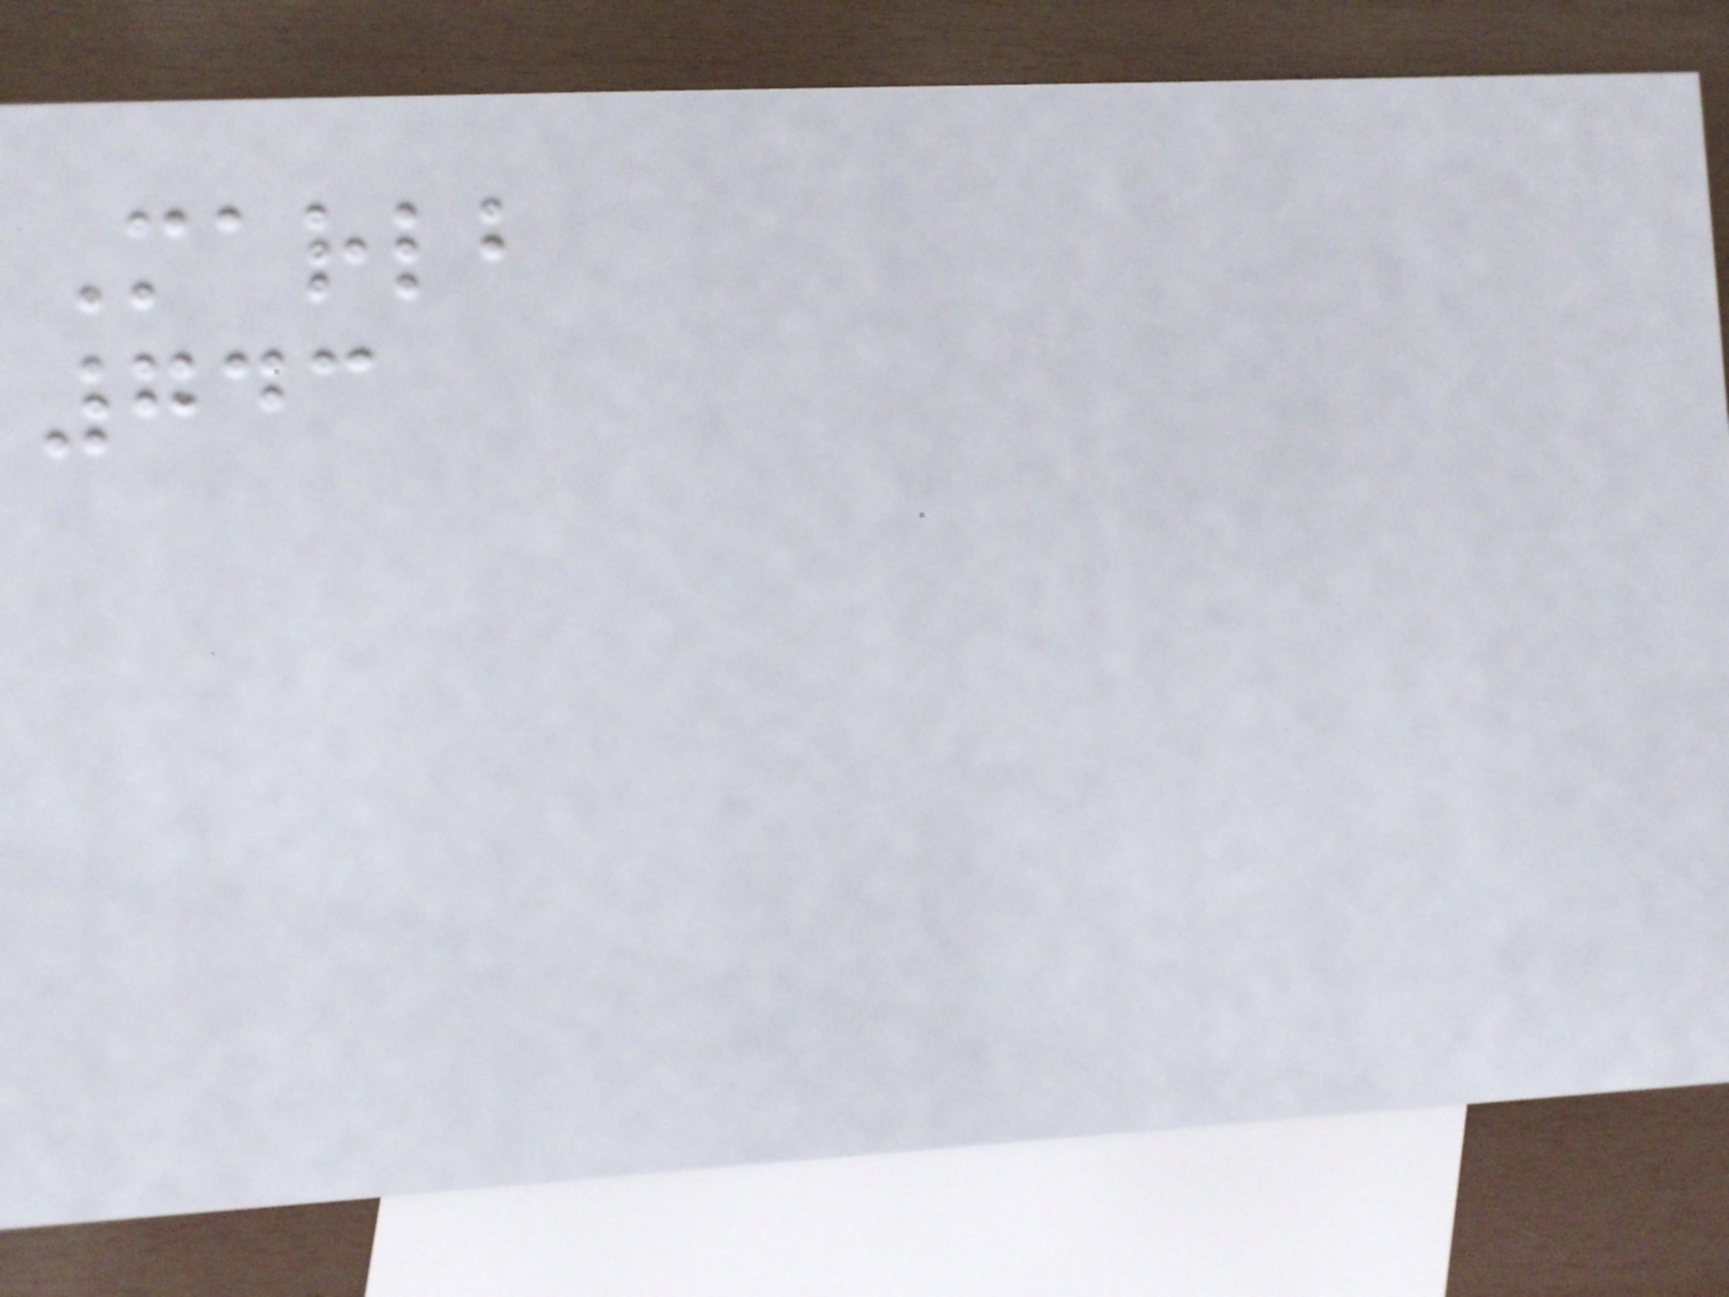Marlb
743
